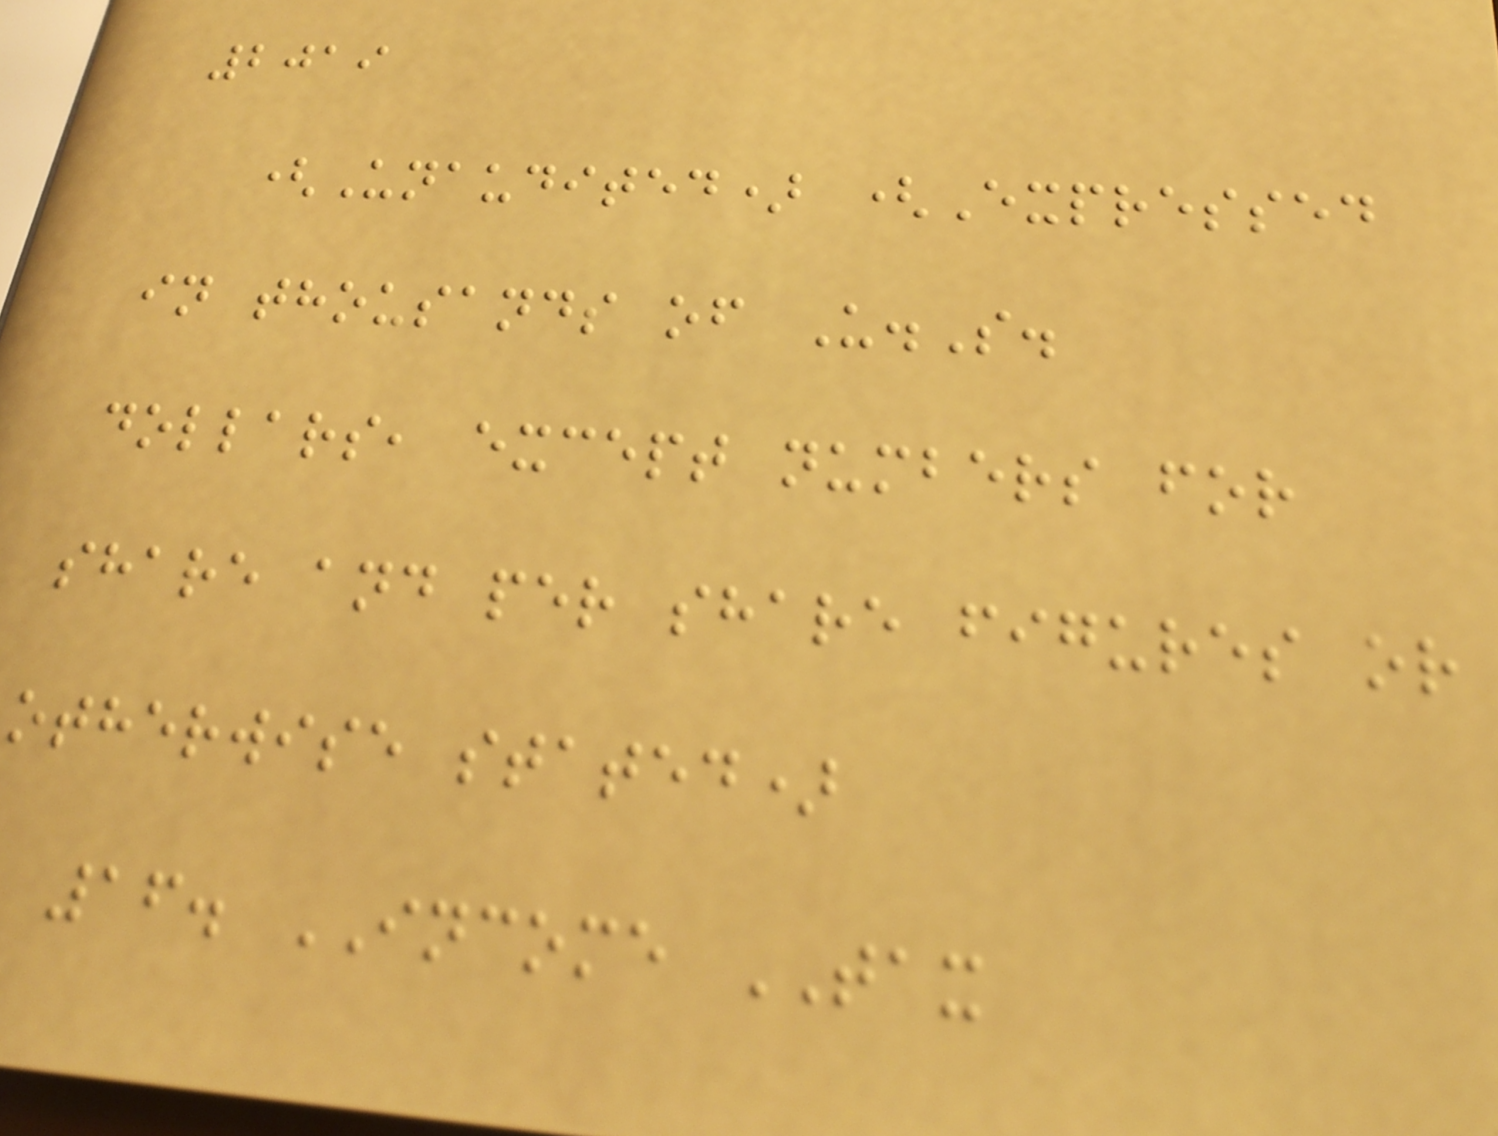2019
(Unaudited) (Expressed
in thousands of U.S.
dollars, except numbers for
share and per share figures or
otherwise stated)
16. INCOME TAX
